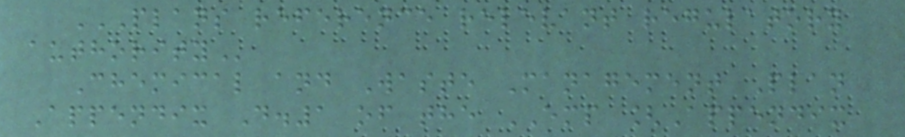PLANS REFERENCE RELEVANT REGULATORY
AUTHORITY
Chemical and Waste Management Plan
Appendix D.1 of the EMP [Appendix
